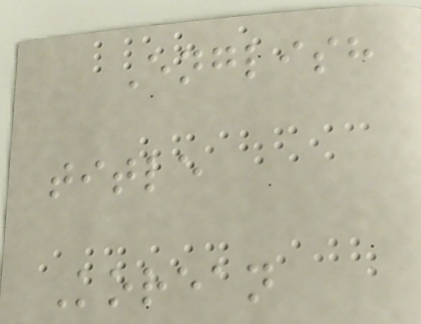English
title
Korean
